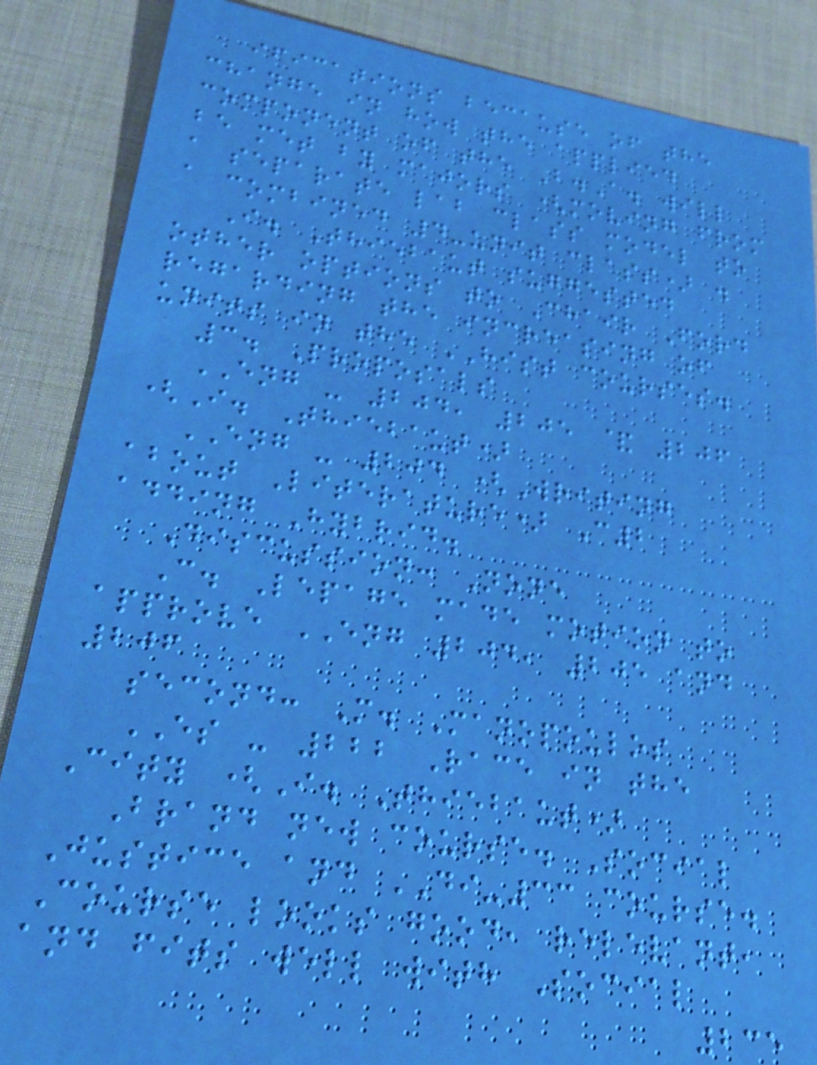ifications because of the
change in how the applied
component of the B.A. will
be met by majors (moving from
a separate lab class model to
a combined 4-unit class) .
I. Thiebaut suggested
other options to Chair Ford
regarding the increasing of
units in the HIST courses.
3. Proposals
ENG - 204, 205 & 206
(I. Thiebaut)
ENG - 204 (Writing
about Literature) C2
adding Hybrid.
Discussion: None
C. Lepage made motion to
approve ENG 204, 205 and
206
second: M. Manopoulos
ES - 222 Race in the
City (I. Thiebaut)
Brand new course. Social
Justice and DI-33 course.
Course looks good, relevant,
and fits well with Social
235
